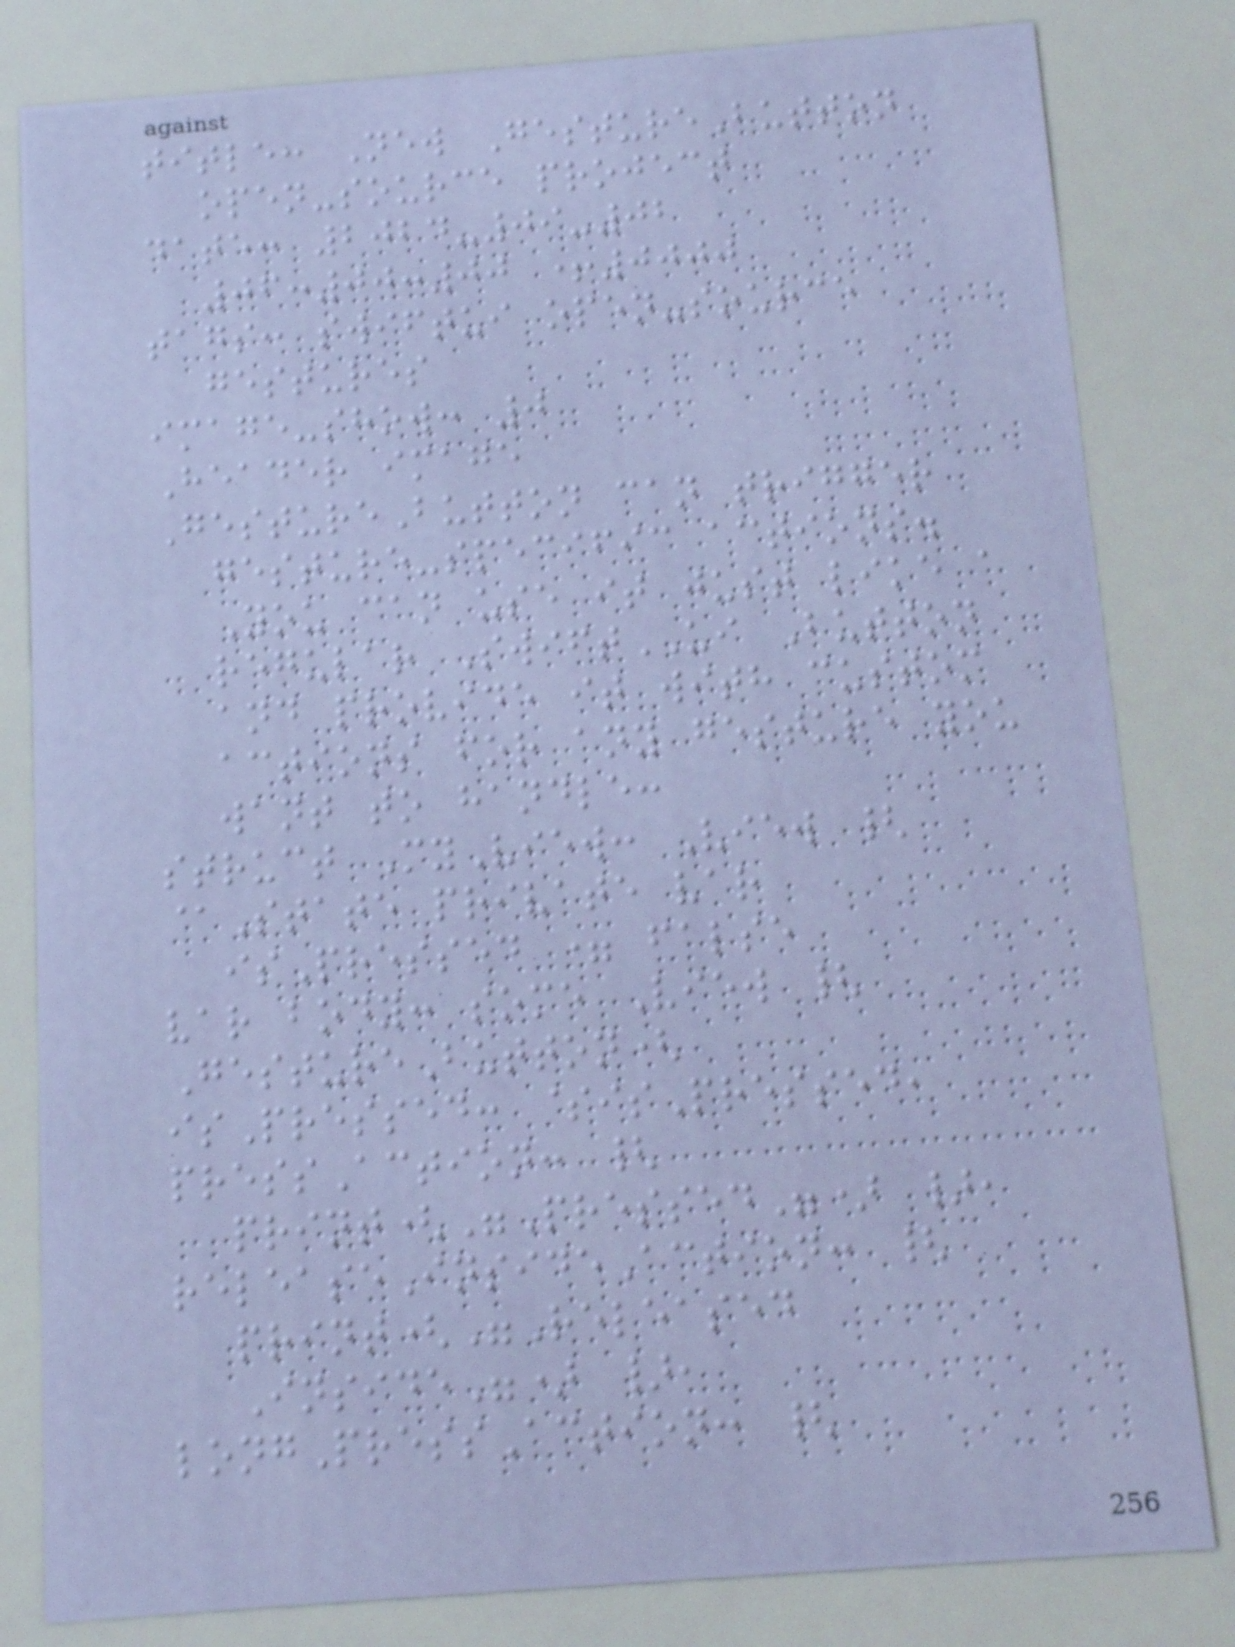title: New GestureButton
open-source project
date: 2024-09-02
06:00:00 +0000
tags: swiftui open-source
gestures
image-show: 0
Header image
GestureButton can trigger
gesture-specific actions.
You can use it just like a
regular SwiftUI Button
and provide it with custom
actions for any gesture you
want to handle:
struct MyView: View {
@State private var
isPressed = false
var body: some View {
GestureButton(
isPressed: $isPressed,
pressAction: {
print("Pressed") },
releaseInsideAction: {
print("Released
Inside") },
longPressAction: {
